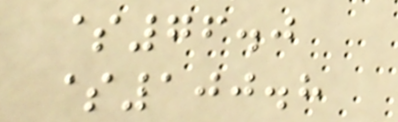$76.0
$100.8
